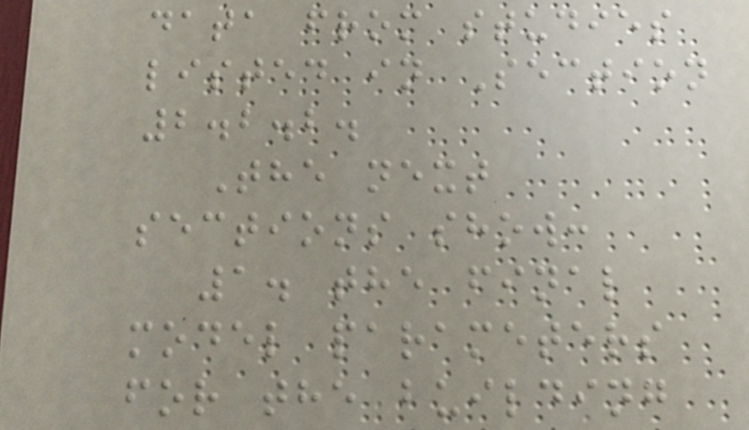data from studies
listed in Section
2.2.2.
The next
sections show:
1. the final
model parameters
for the building
